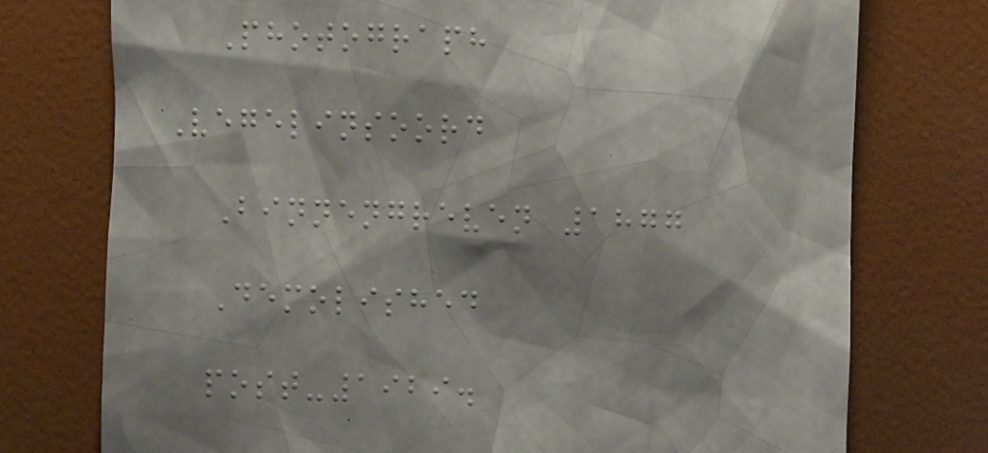Photograph
Vegelinsoord
Binnengreven 1877
Demolished
post-1929.
